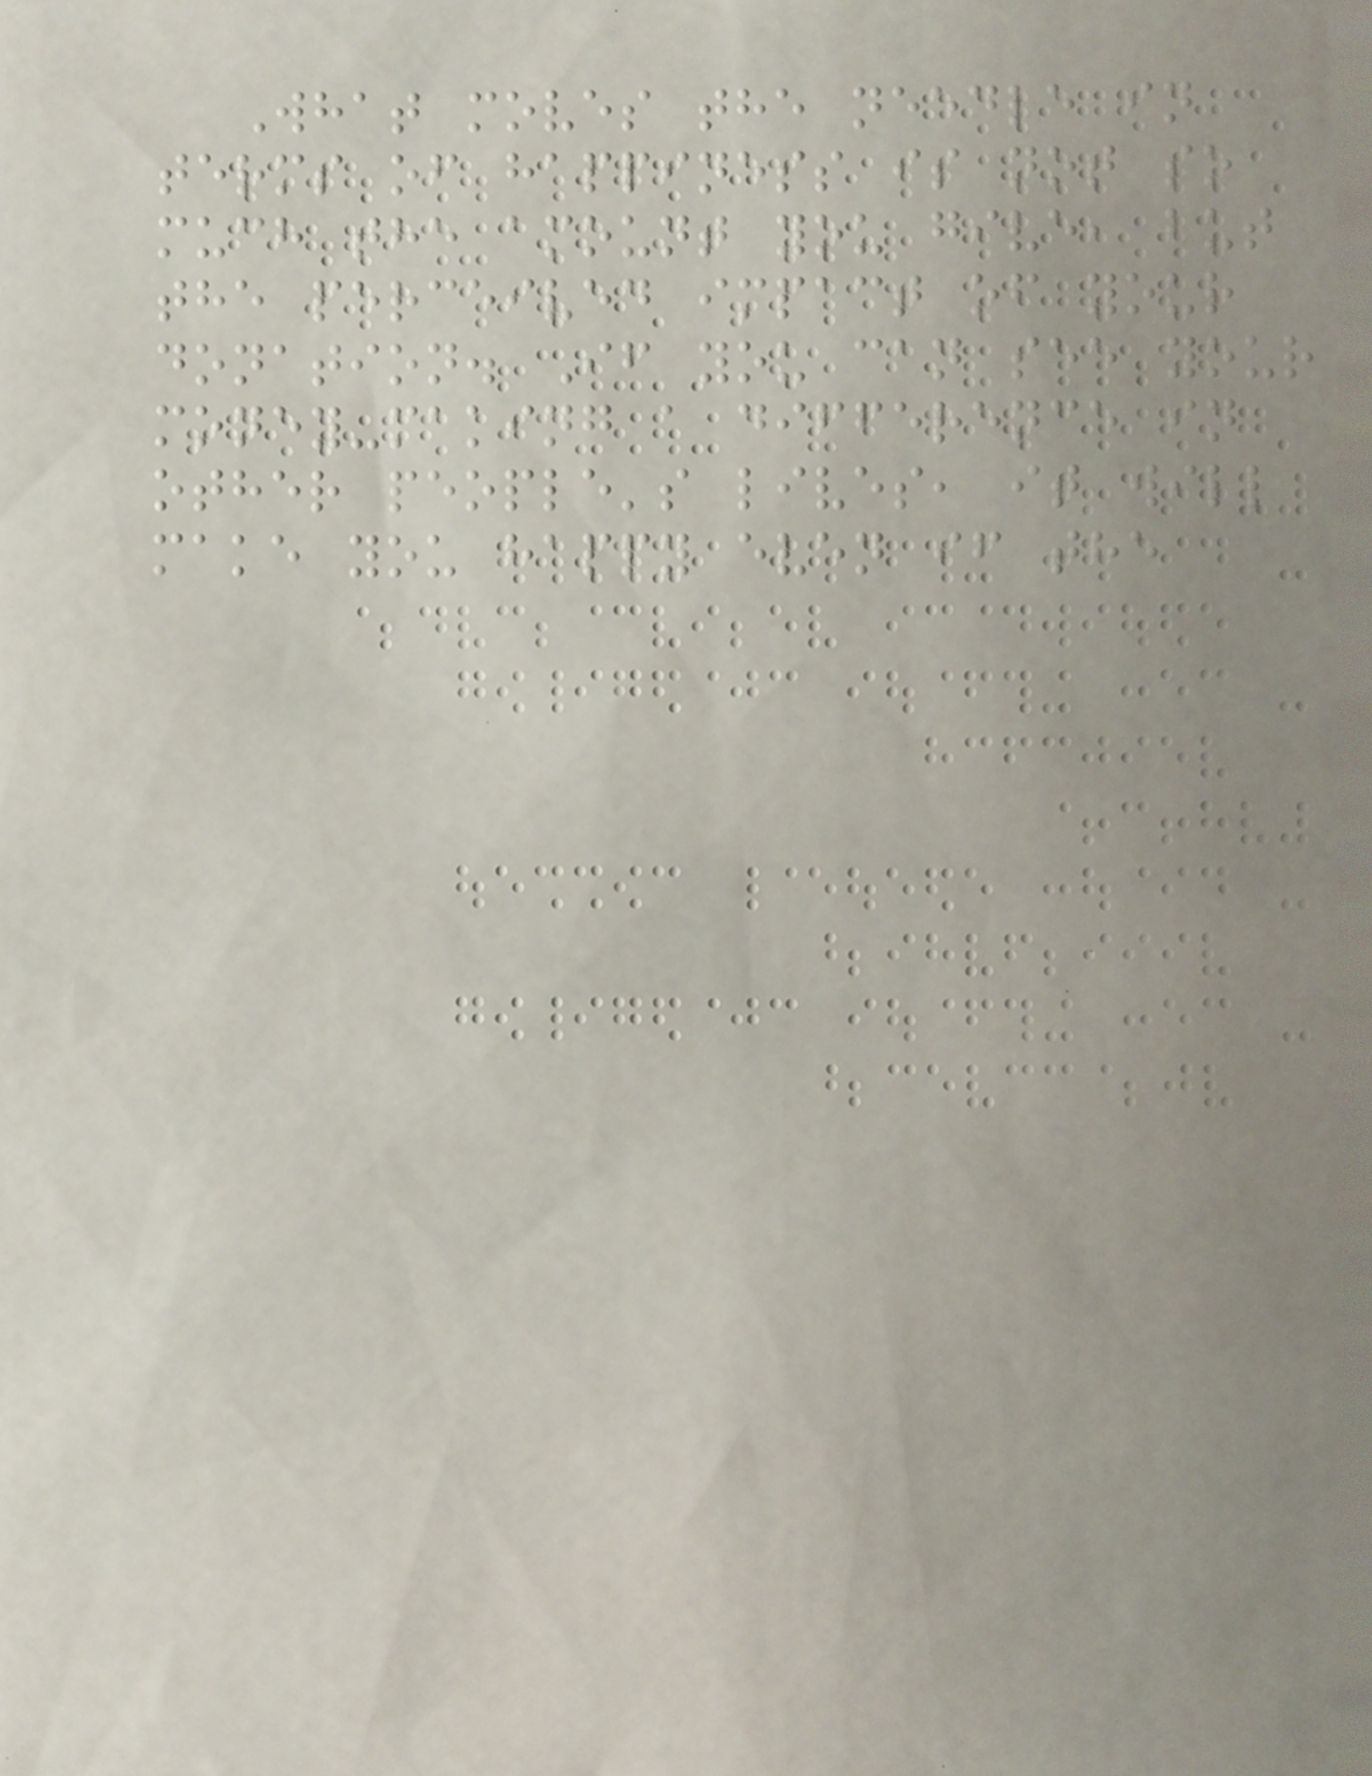What moves the needle in
terms of happiness is not so
much the amount you give, but
the perceived impact of your
donation. If you can see your
money-making a difference in
other people's lives, it will
make you happy even if the
